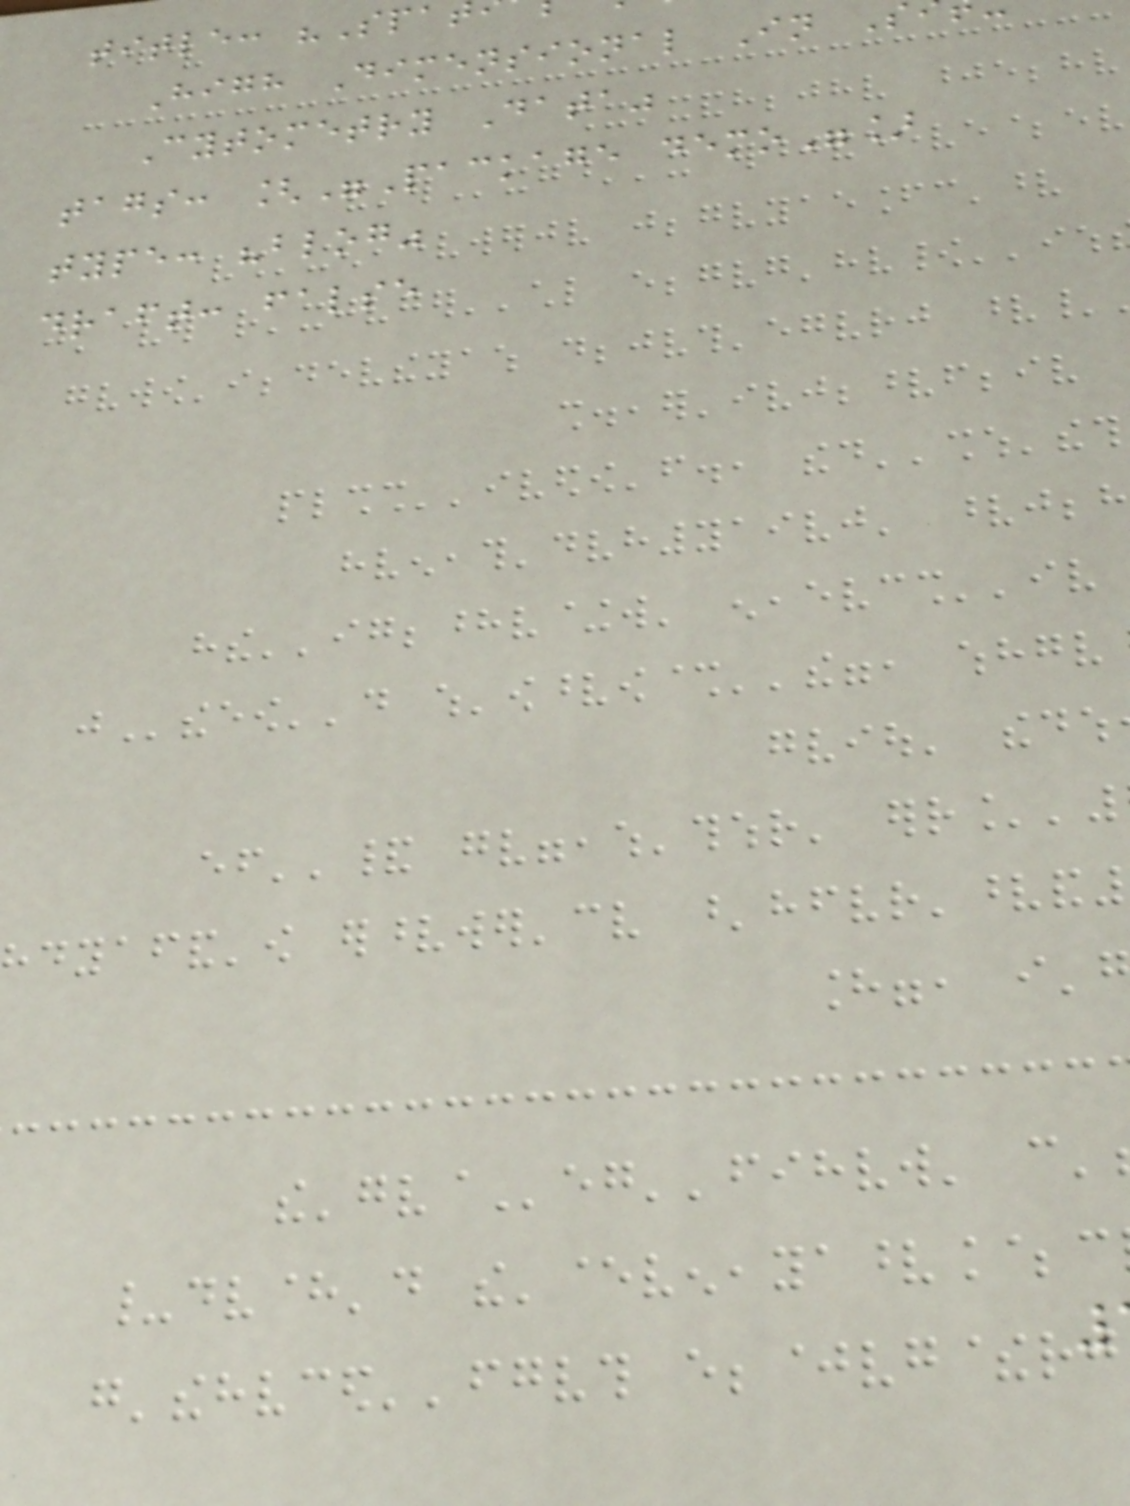title: "Spa
High Dimensional In S
Cytometry Data"
tags: ["Package demo"]
type: "blog"
draft: false
